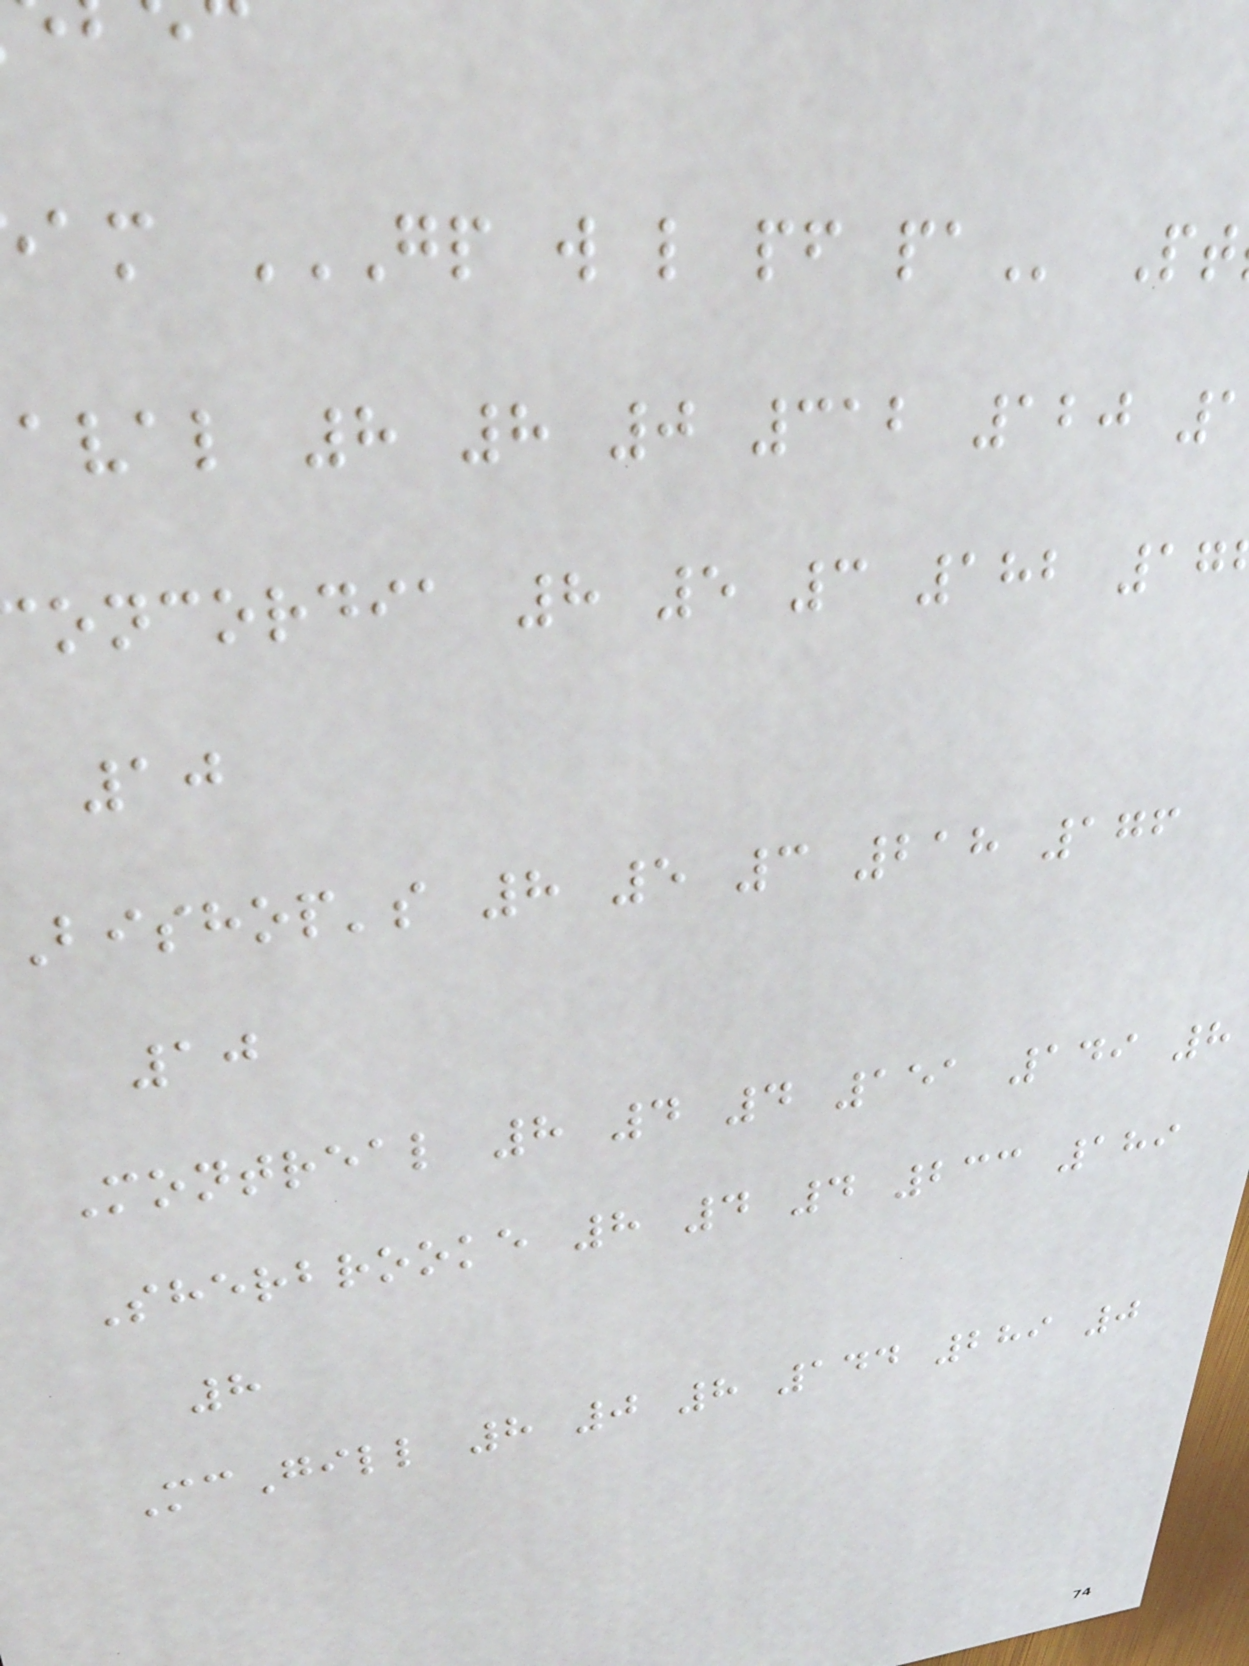am GP W L PF PA Pt
aval 8 8 0 312 120
oncordia 8 5 3 182 17
10
Bishop's 8 5 3 218 176
10
Montreal 8 4 4 151 149 8
Sherbrooke 8 4 4 233 189
8
McGill 8 0 8 144 289 0
